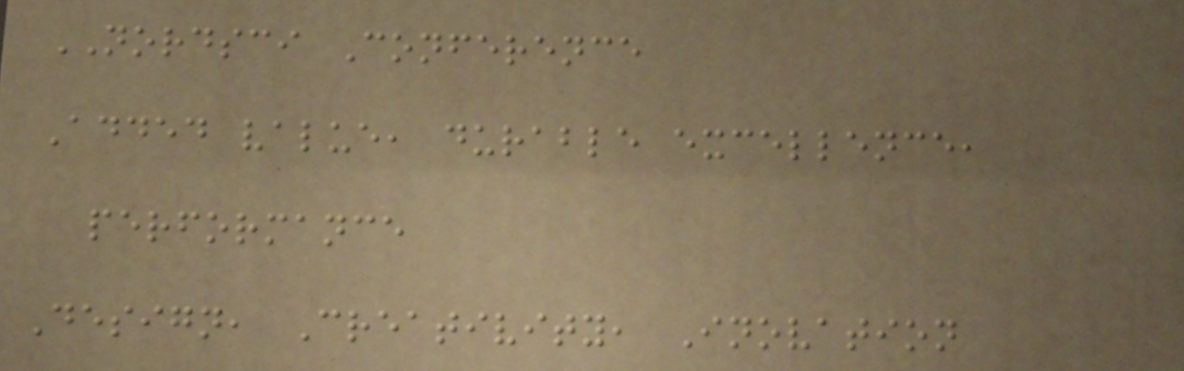NORDSCI Conference
Added value, durable excellence,
performance
Design, Creativity, Inovation
